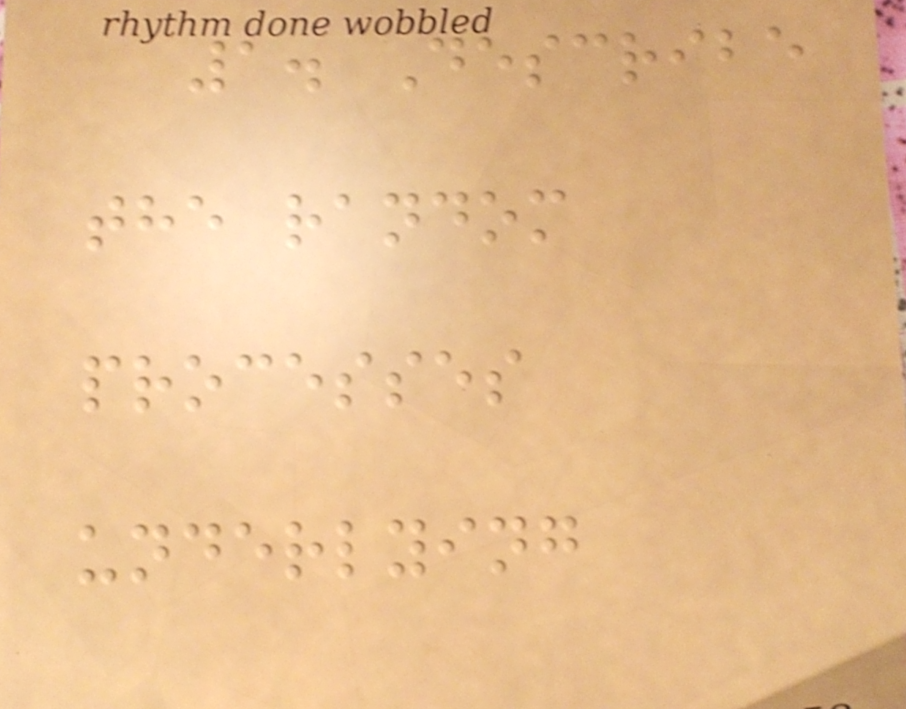1. Describe
the random
processes
underlying
